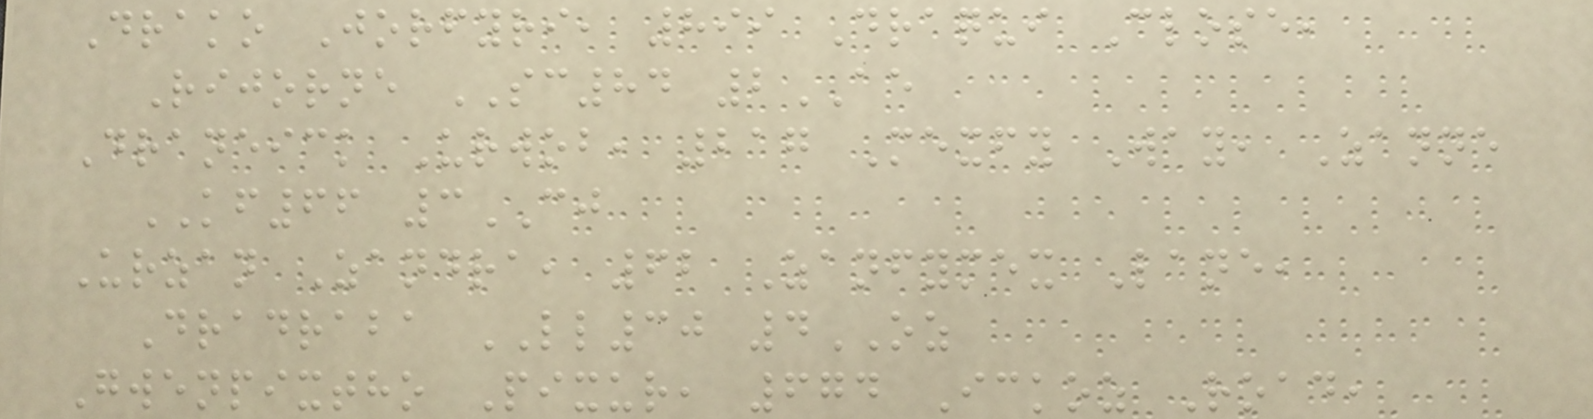Drako Jorfyri, 899 Draqui Close,
Rijorne SC84 2AE
Draneick Urwob, 217 Mexfy Way, Zanne
KF66 3CJ
Urzan Zandra, 62 Zanfymex Lane,
Dradraba LL30 4OZ
Gwenpixtho Pixur, 674 Ickoz Road,
